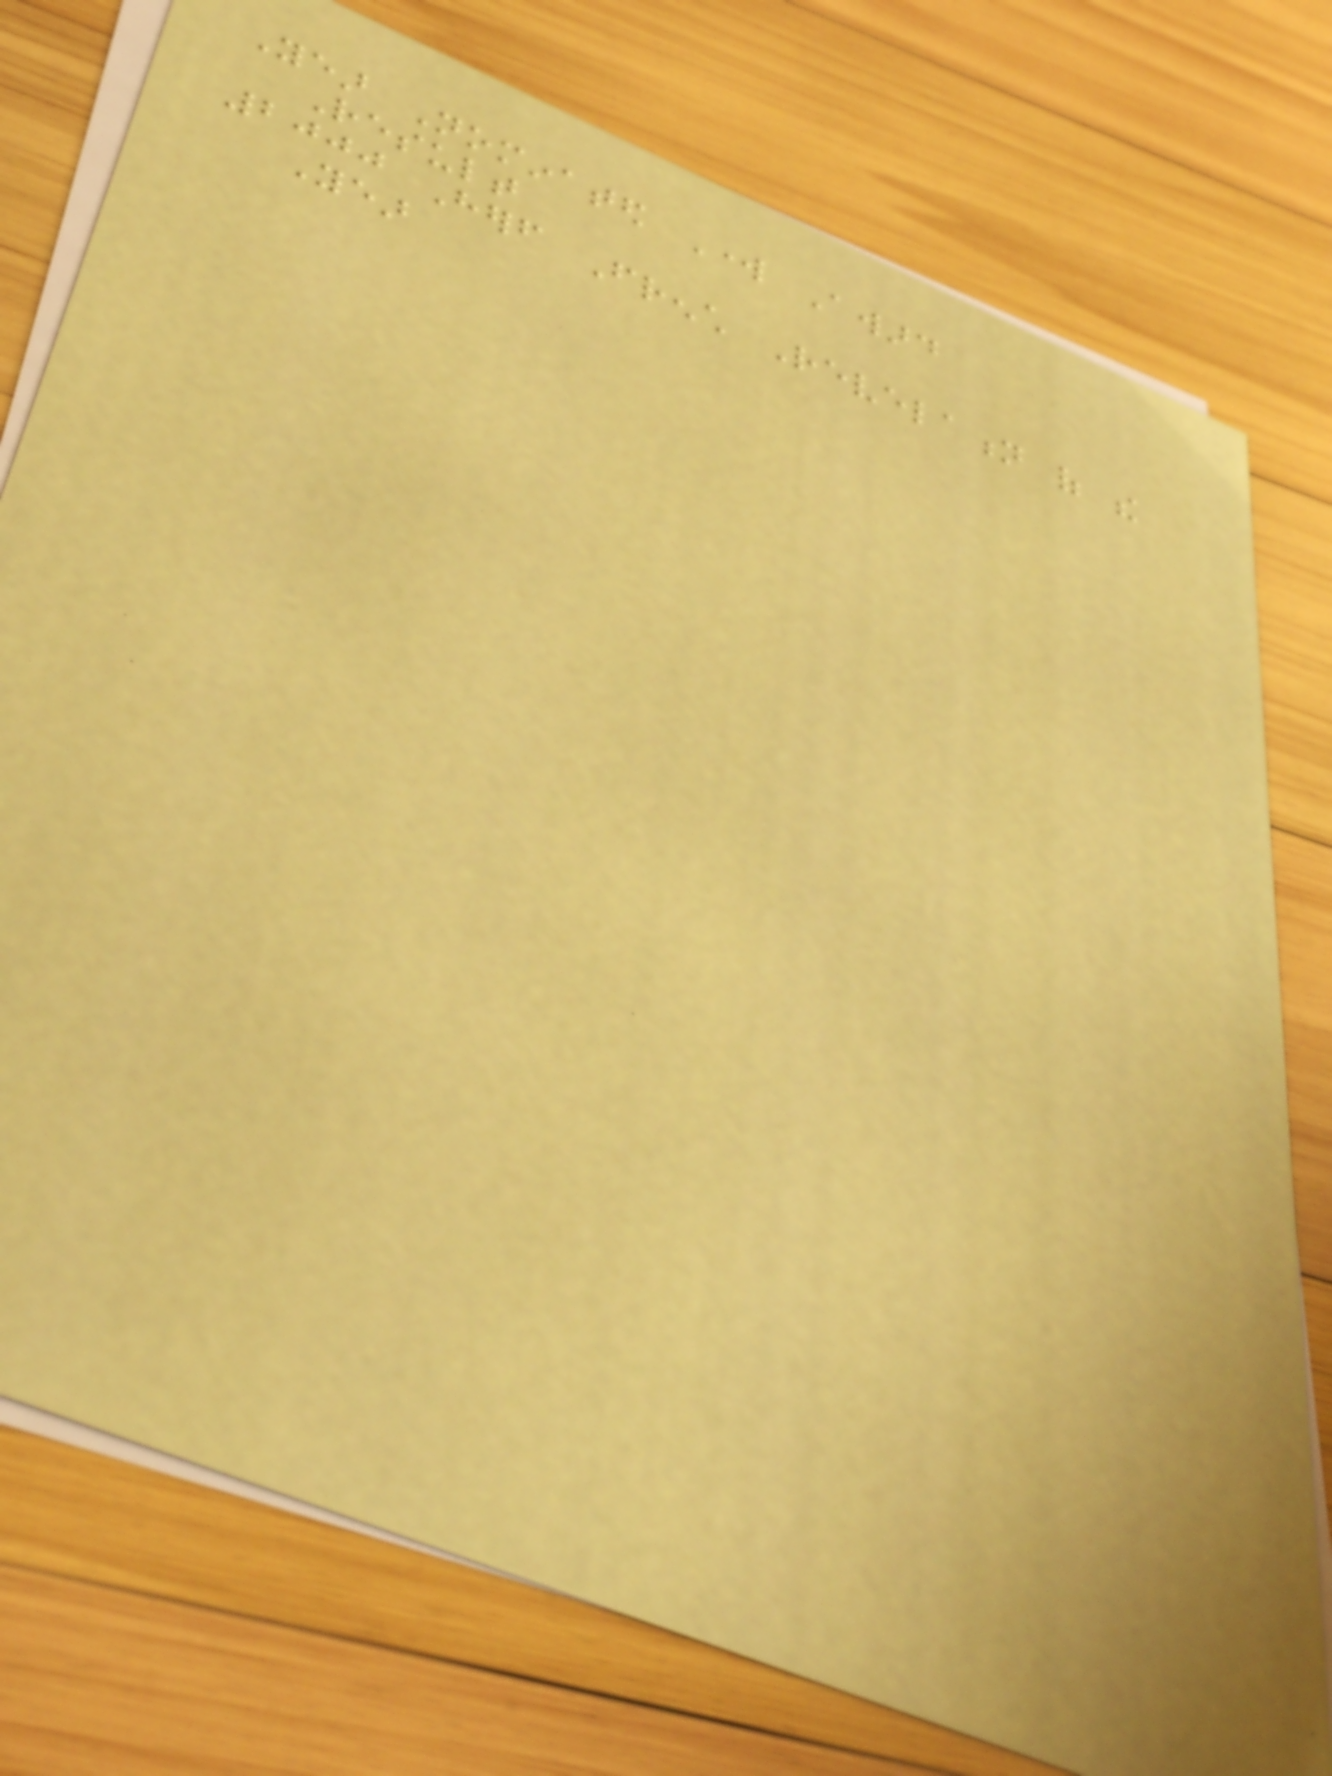Year Nominated Work Award
Result
2000 Herself French Revelation of the
Year
